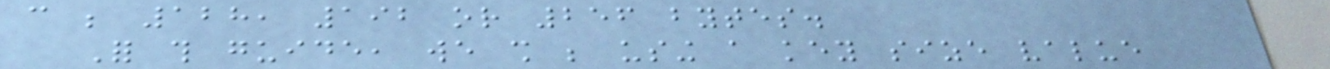can be 128, 192 or 256 bytes.
For this guide, we shall be using a key size value
